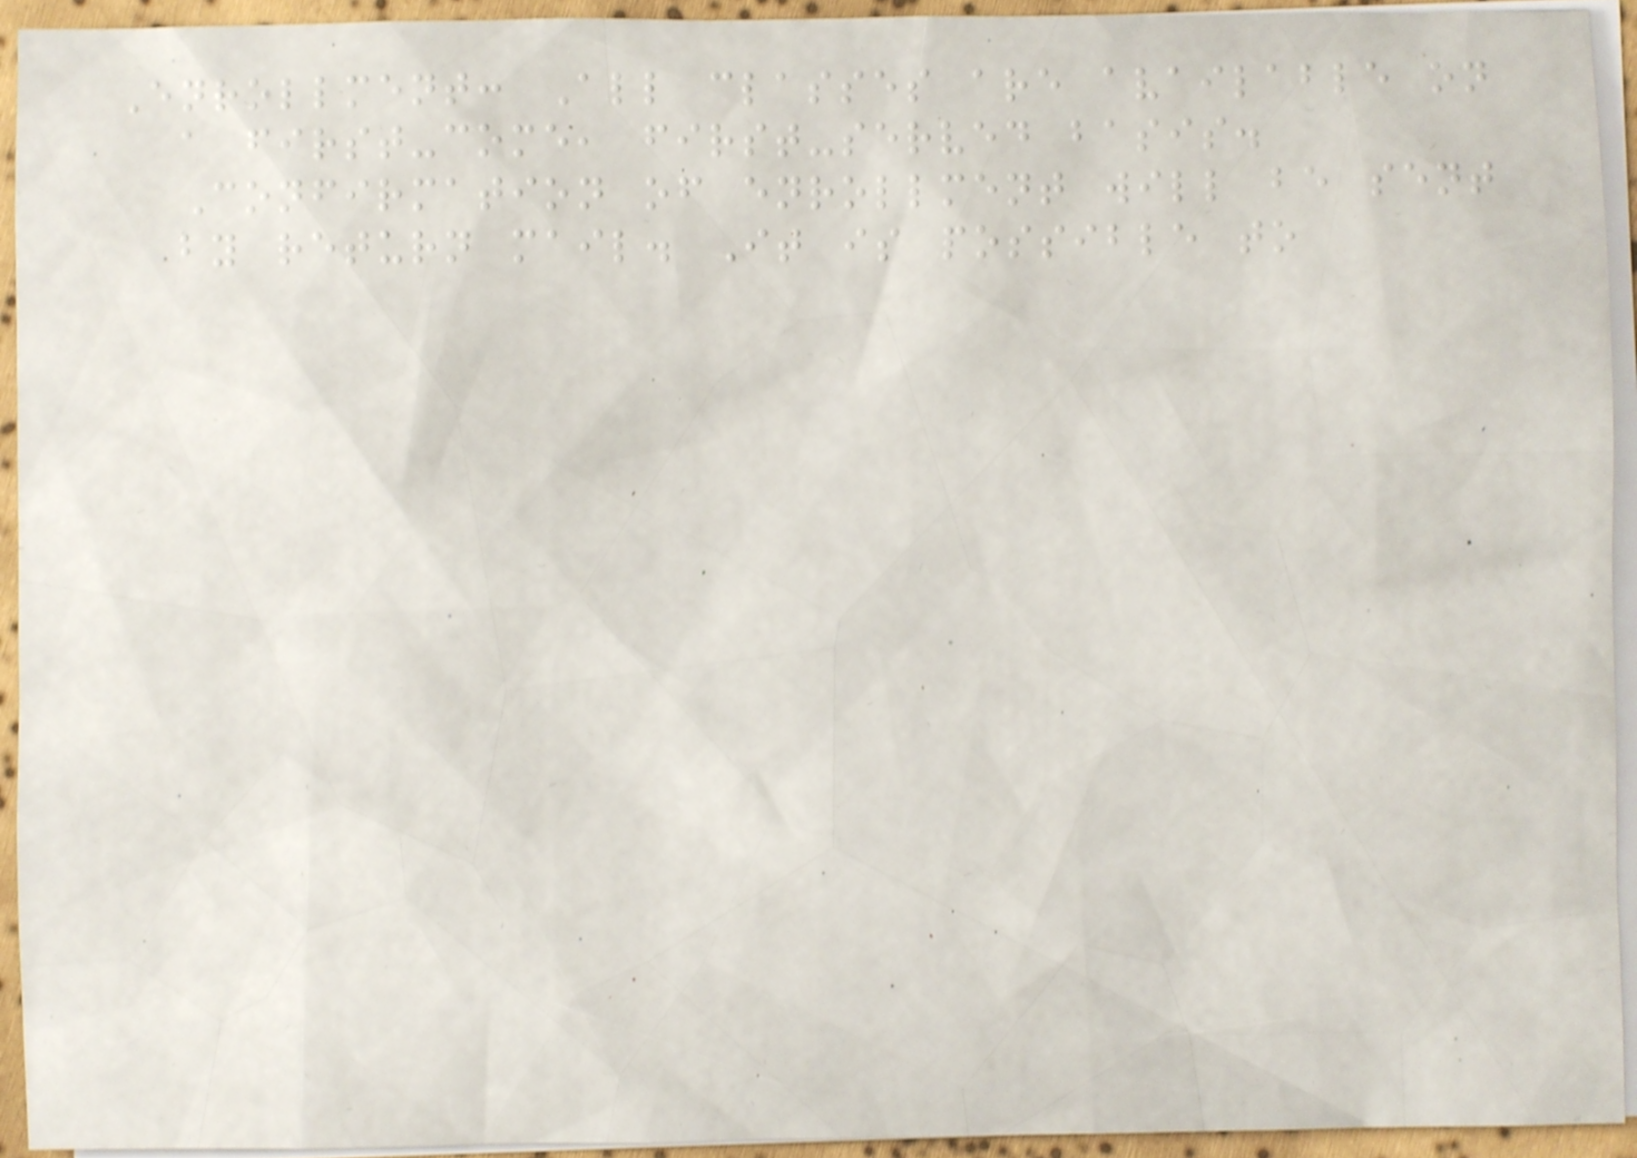Enrollment: All classes are available on
a first-come, first-served basis.
Confirmation of enrollment will be sent
by return mail. It is possible to
